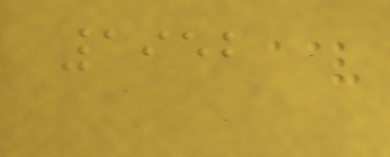1952
